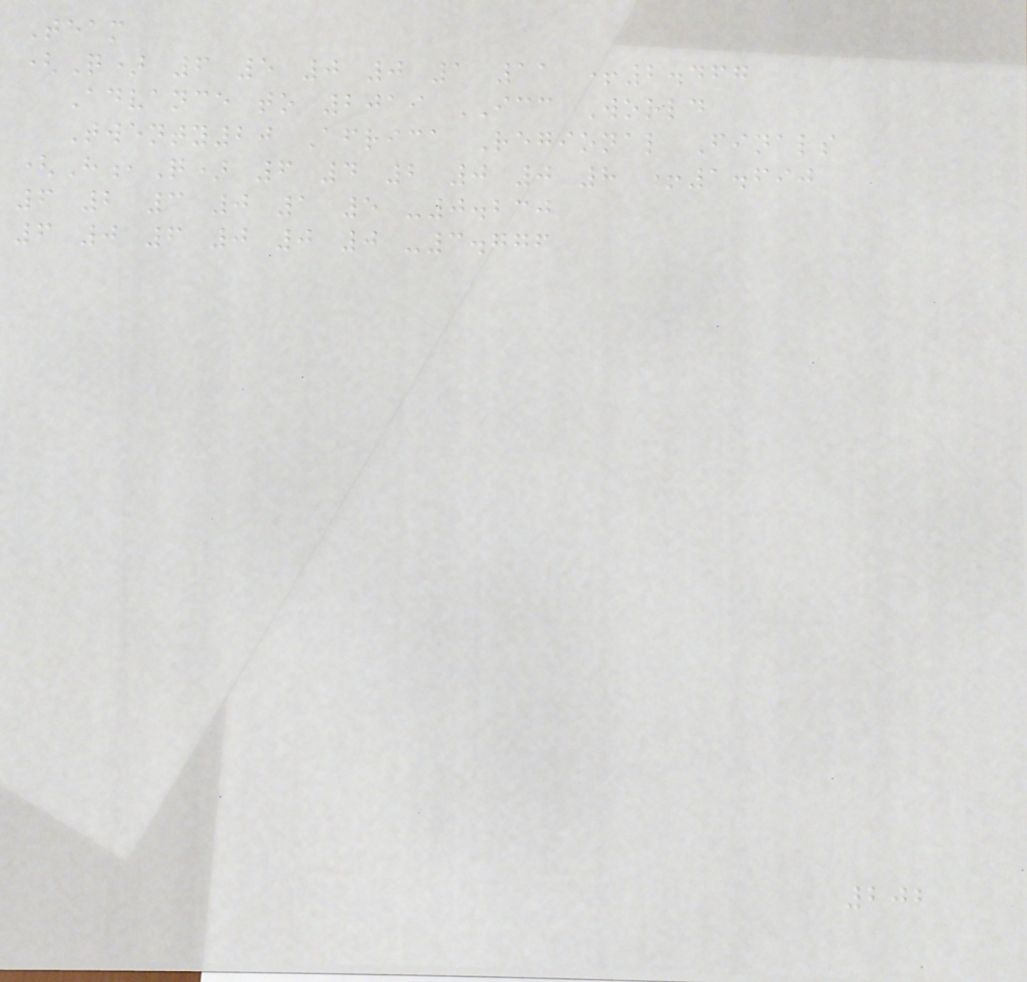Team
(Q) 6 5 0 0 1 11 +2.467
Advance to 2019 ICC World
Twenty20 Africa Regional Finals
(H,Q) 6 4 2 0 0 8 +1.690
6 2 3 0 1 5 -0.230
6 0 6 0 0 0 -3.776
202
